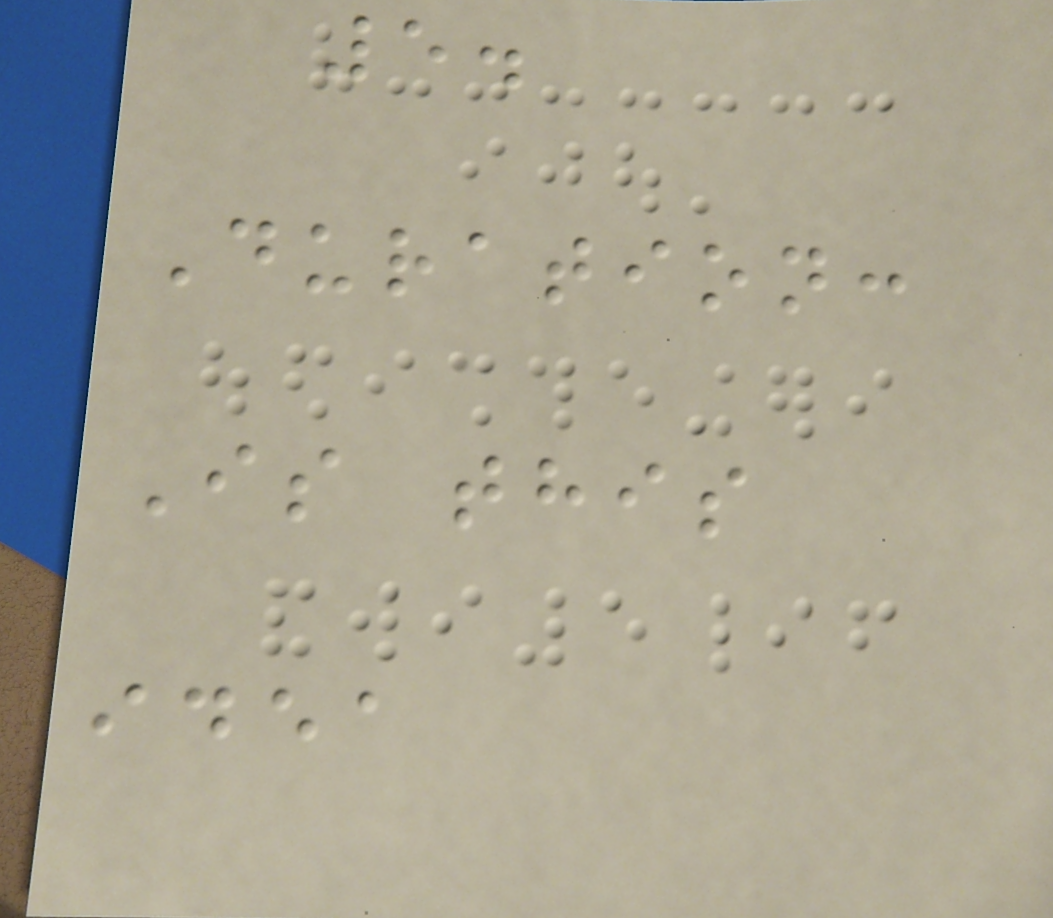5.
Duration:
Is this
idea
